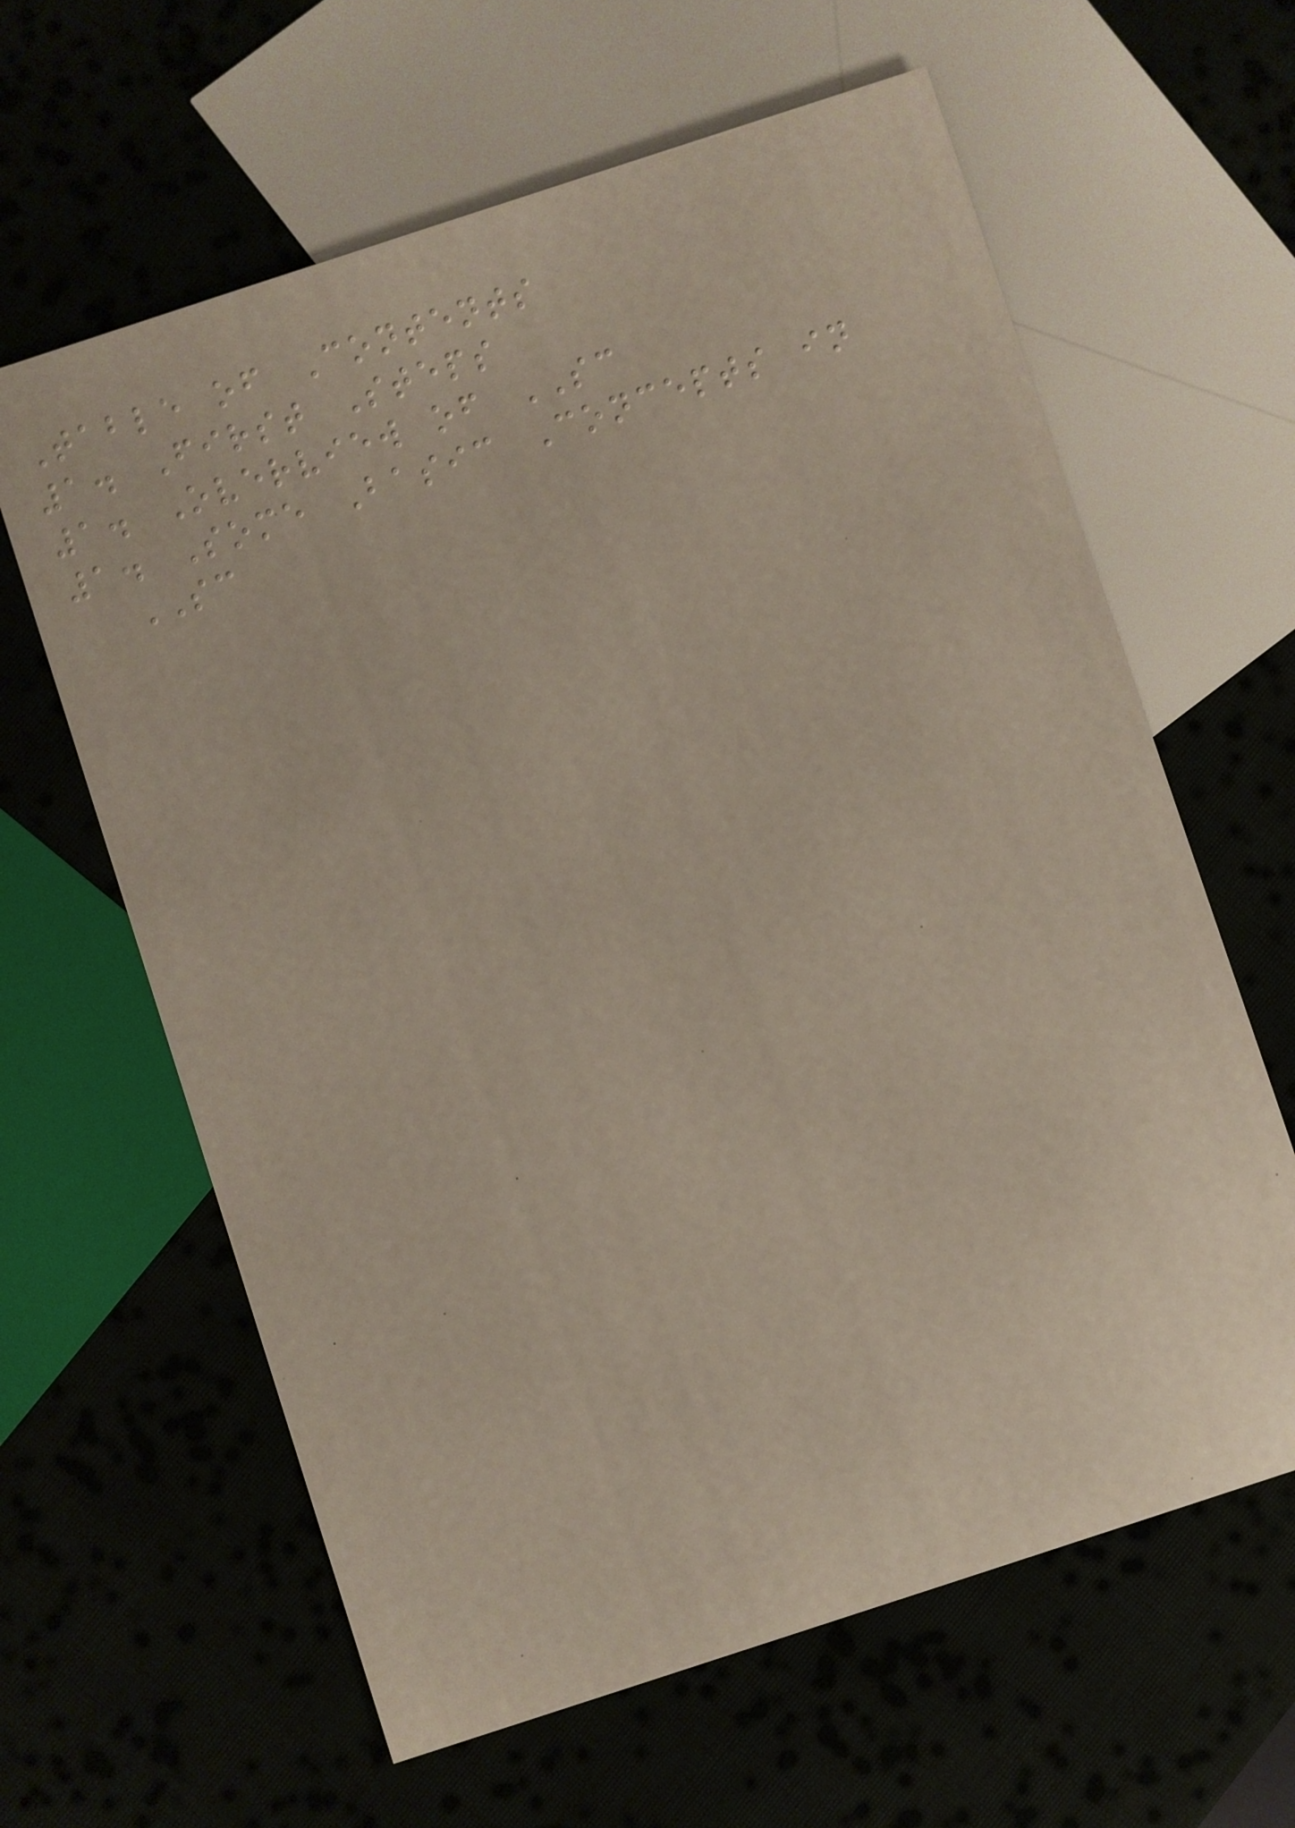Table of Contents
1. First Steps
1. Overview of SC
1. Some Basic Concepts in
SC
